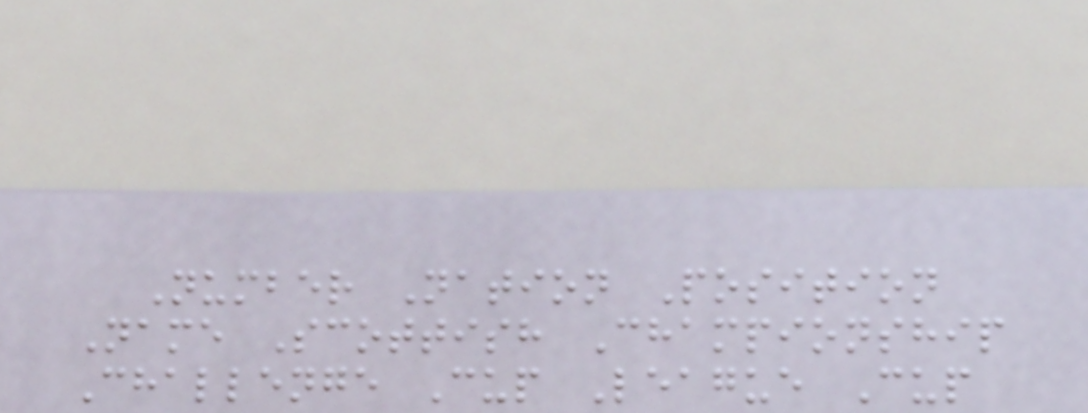Number Nation Position
Name Scottish Championship
Challenge Cup League Cup
